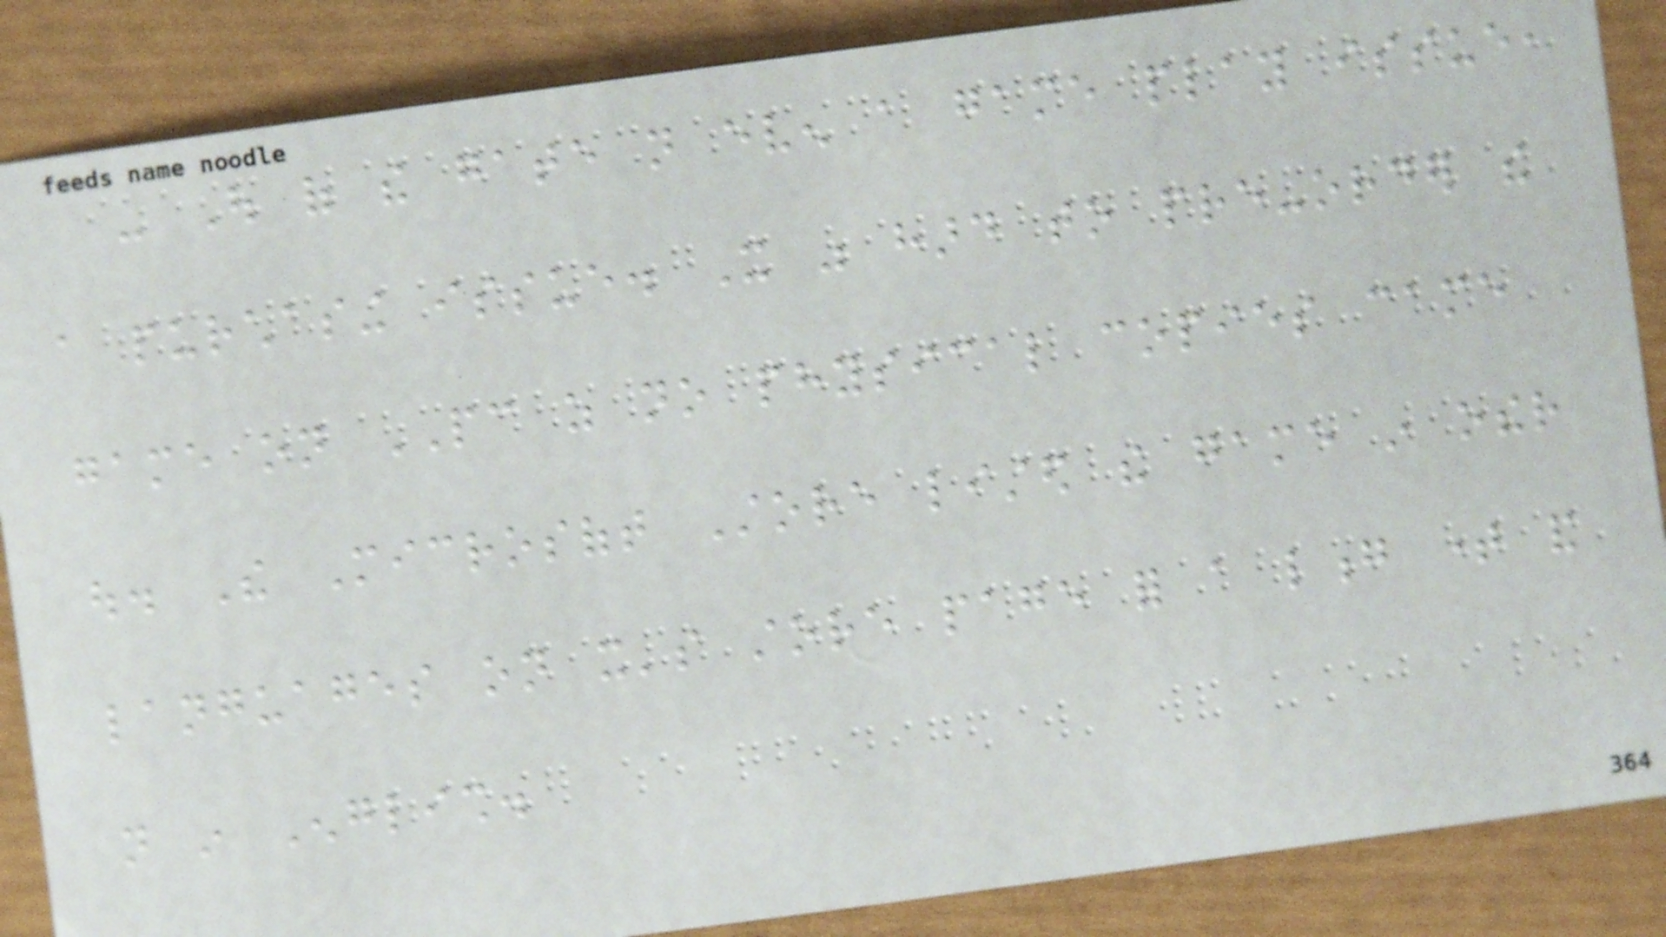- Out of the gate not even a game play issue,
a purchasing issue. It was hard to pre-order the
game on PC as no physical copies came
out. The Microsoft Store listed the game in other
languages on it's store page for a long time and
not in English.
